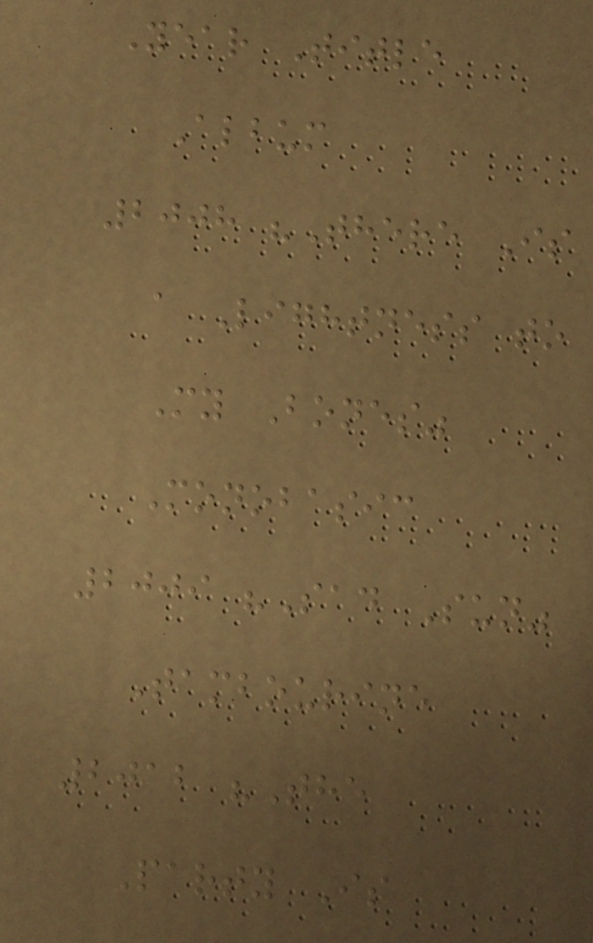Year Title
Album
2008 "There Is
a Lightness to
My Bones"
Monobasic
2009 "Sad Sun"
Tambourine
2012 "The
Party Is
